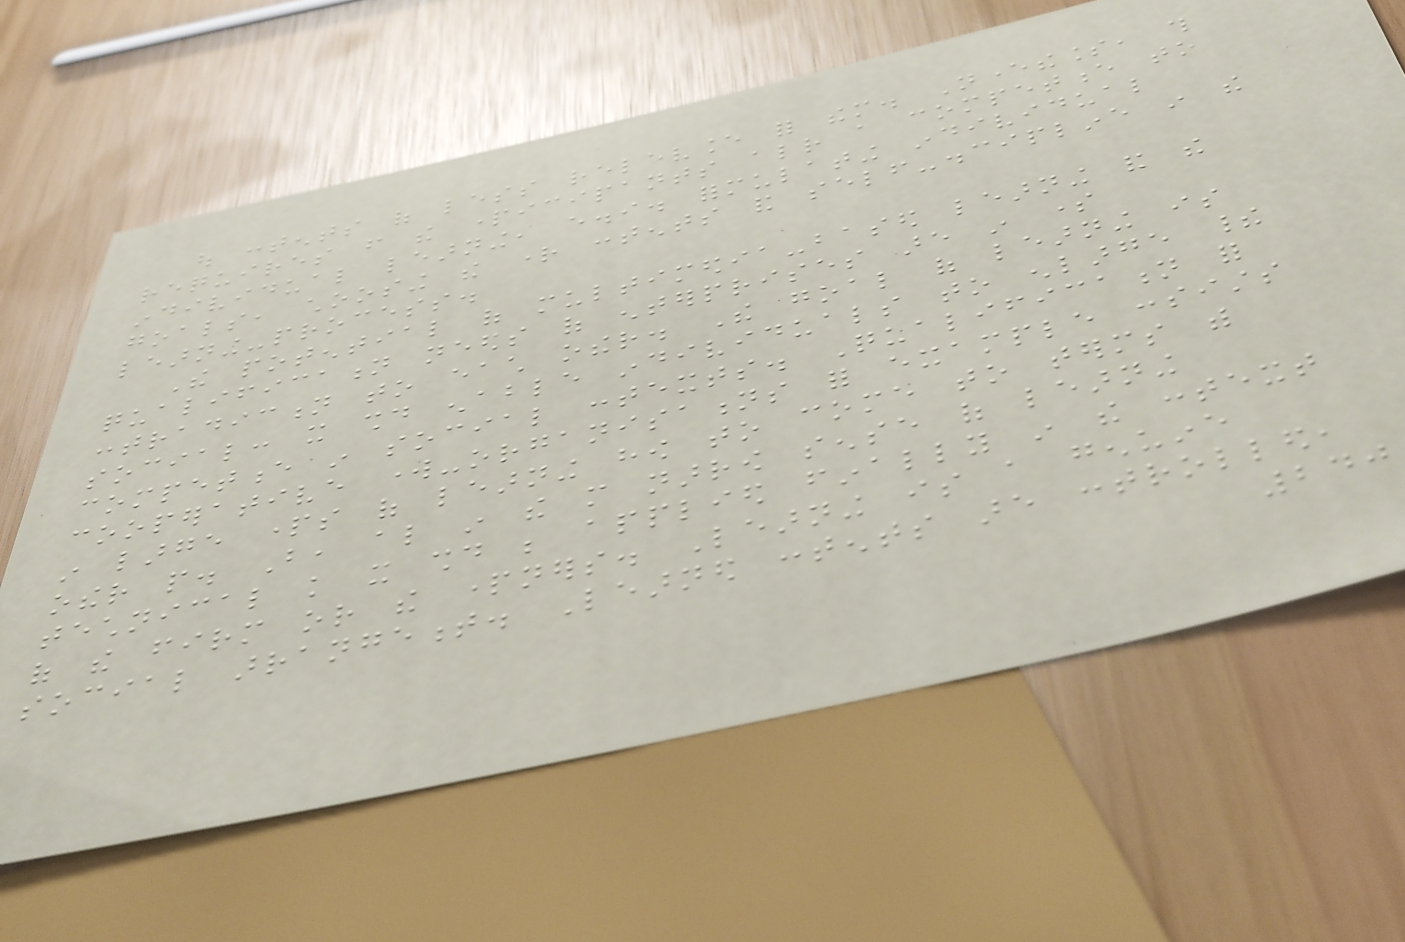out contents of less relevance for them. Nevertheless, this
requires from the participants already a competence to
individual learning, e.i. formulating individual
goals, choosing the right contents and self-discipline in the
learning-process.
The potential of multimedia-based learning and the
qualification needs of enterprises are in some
contradiction to each other. The goal of learning is
social: it should enable individuals to enlarge their
competence in social contexts. Qualification for
cooperative work-organisations for example consists
in large parts of learning how to come to terms with
other people. But, also in the more narrow sense of learning
technical knowledge it should be applied finally in the context
of the firm or the partners. Learning is a genuine
social arrangement. Learned contents are controlled,
240
